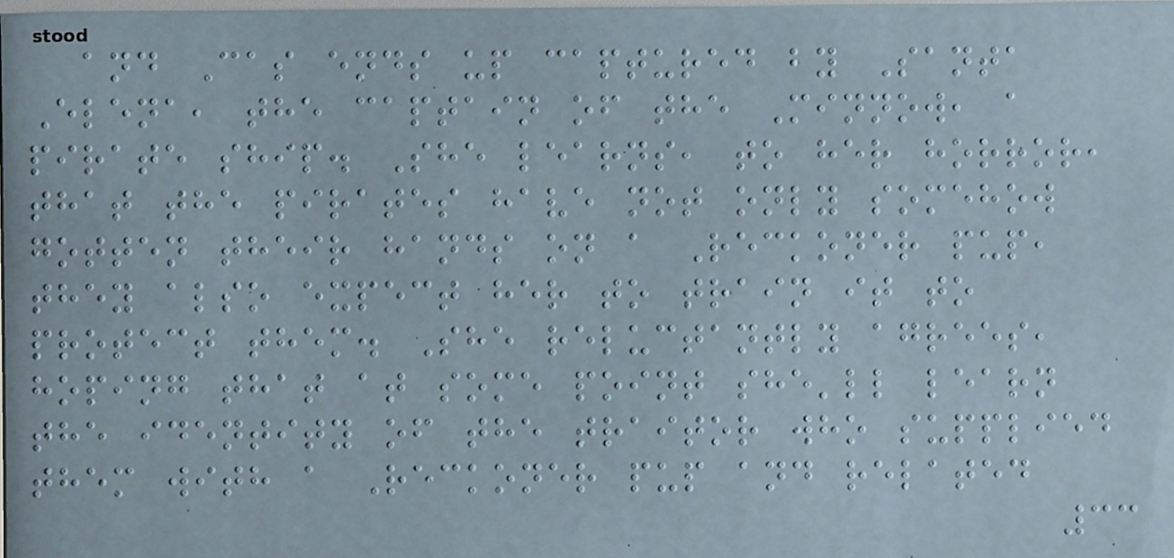and Cas ends up captured by Santa
Elena, the captain of the Minnow, a
pirate ship. She learns, to her horror,
that the pirates have not only somehow
gotten their hands on a Reckoner pup,
they also expect her to train it to
protect them. She reluctantly agrees,
hoping that at some point she'll learn
the identity of the traitor who supplied
them with a Reckoner pup and related
33
